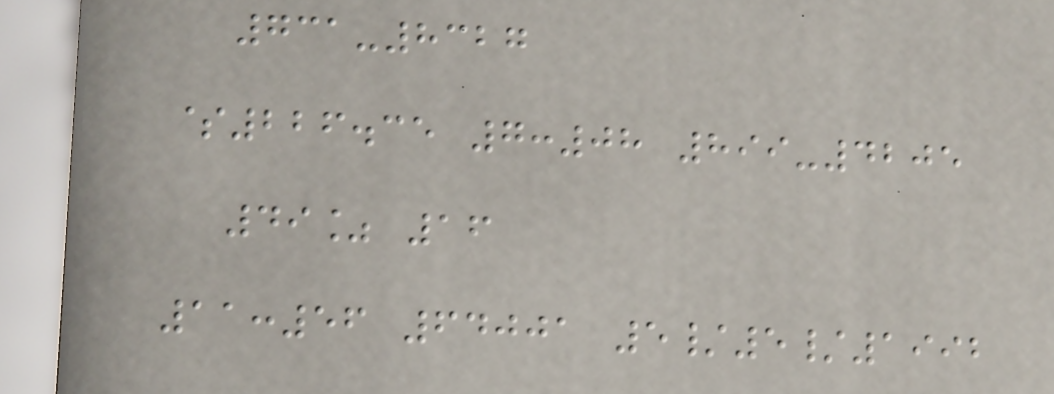731-8327
$226.35 7:08 899-4205
49% 16
11:56 64001 5/5/1992
